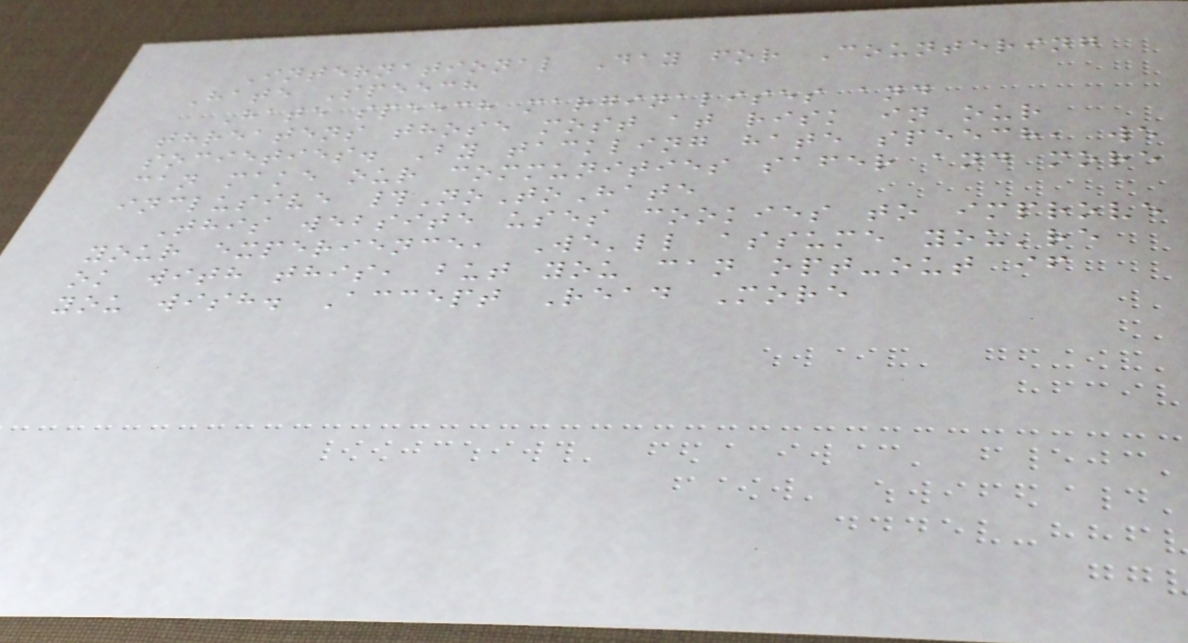International Day for Countering
Hate Speech
Hate speech marginalises and
threatens those most at risk in our
societies. By tackling hate speech, we
can make our communities safer and more
inclusive #NoToHate
This website uses cookies to improve
your experience, We'll assume you're
ok with this, but you can opt-out if
you wish. Accept Read More
